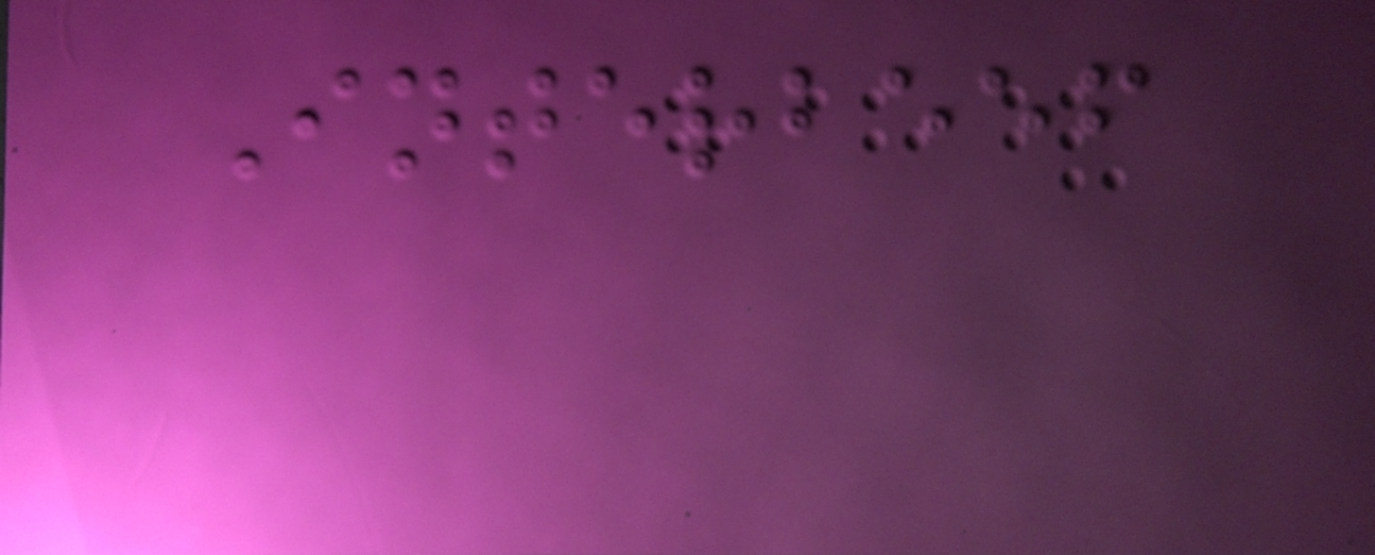Interbeef
